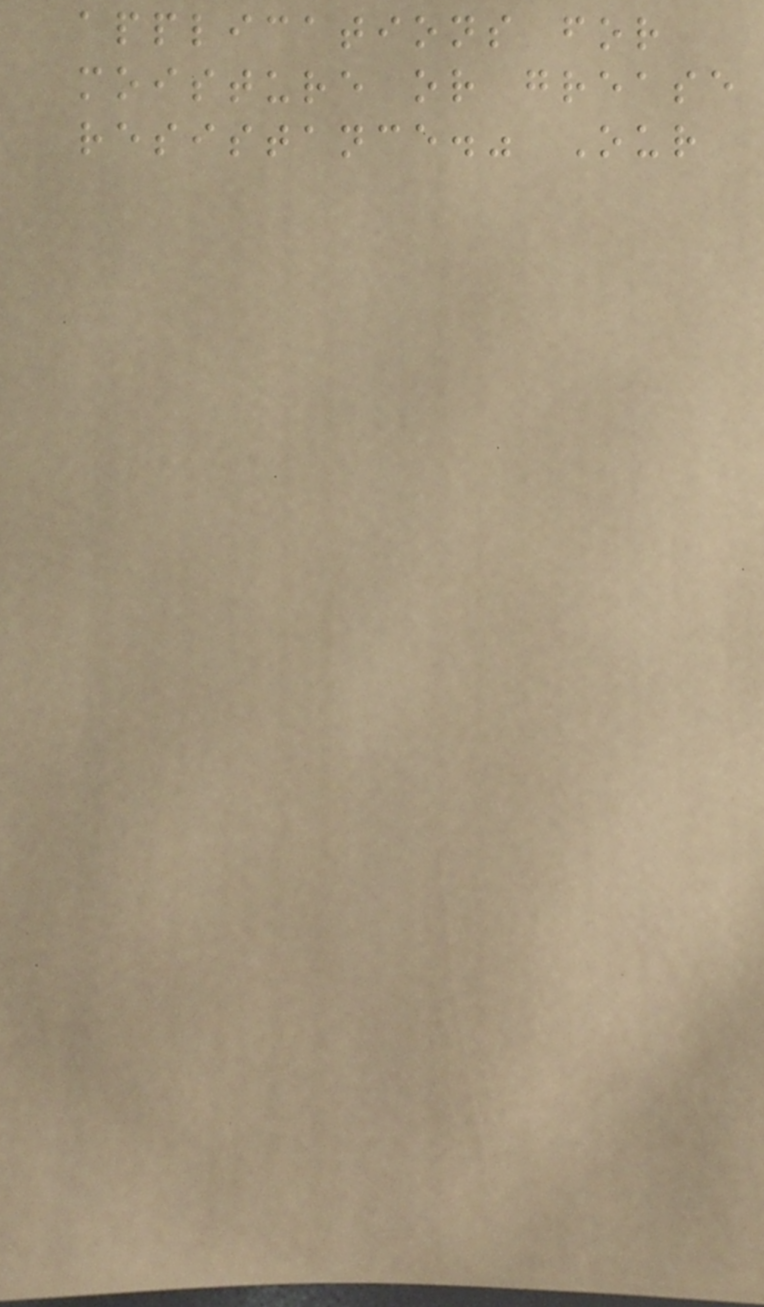applications for
moisture or grease
resistance." Our
